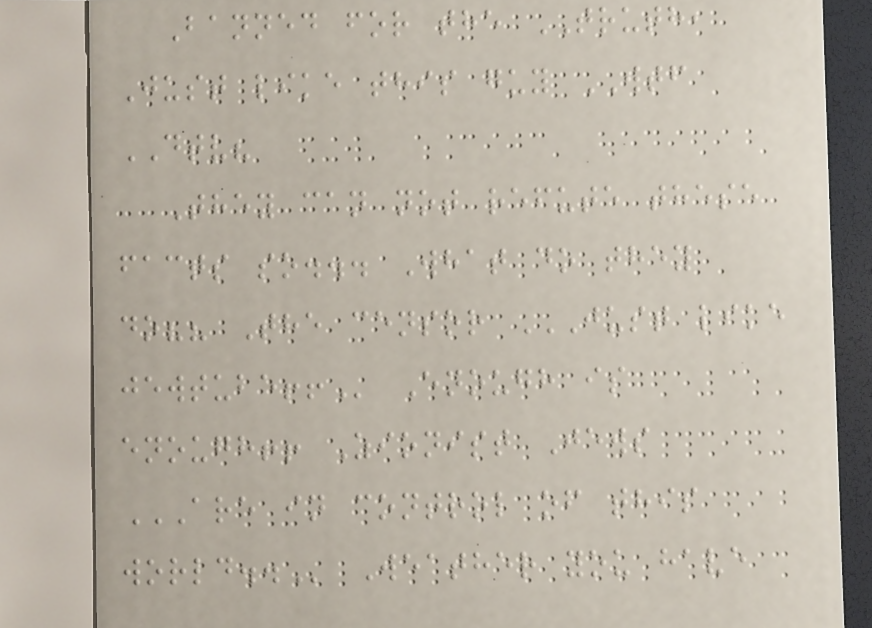Banned for the TRUTH,
Just like this guy WTF
DTV?
They can not refute these
facts so... What do they
do?? The censor JUST LIKE
JEWTUBE!! Enough is
enough!! Zionist Jews
ARE IN CONTROL OF THIS
WORLD.. Weather you have
